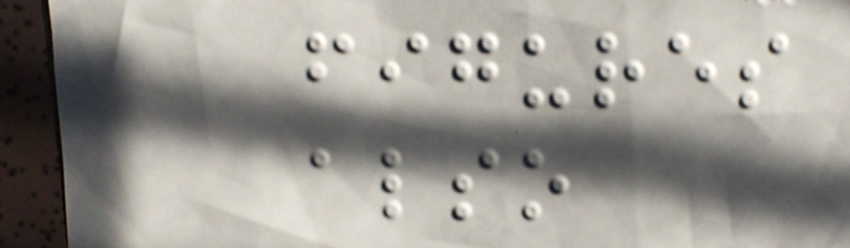figures
also
